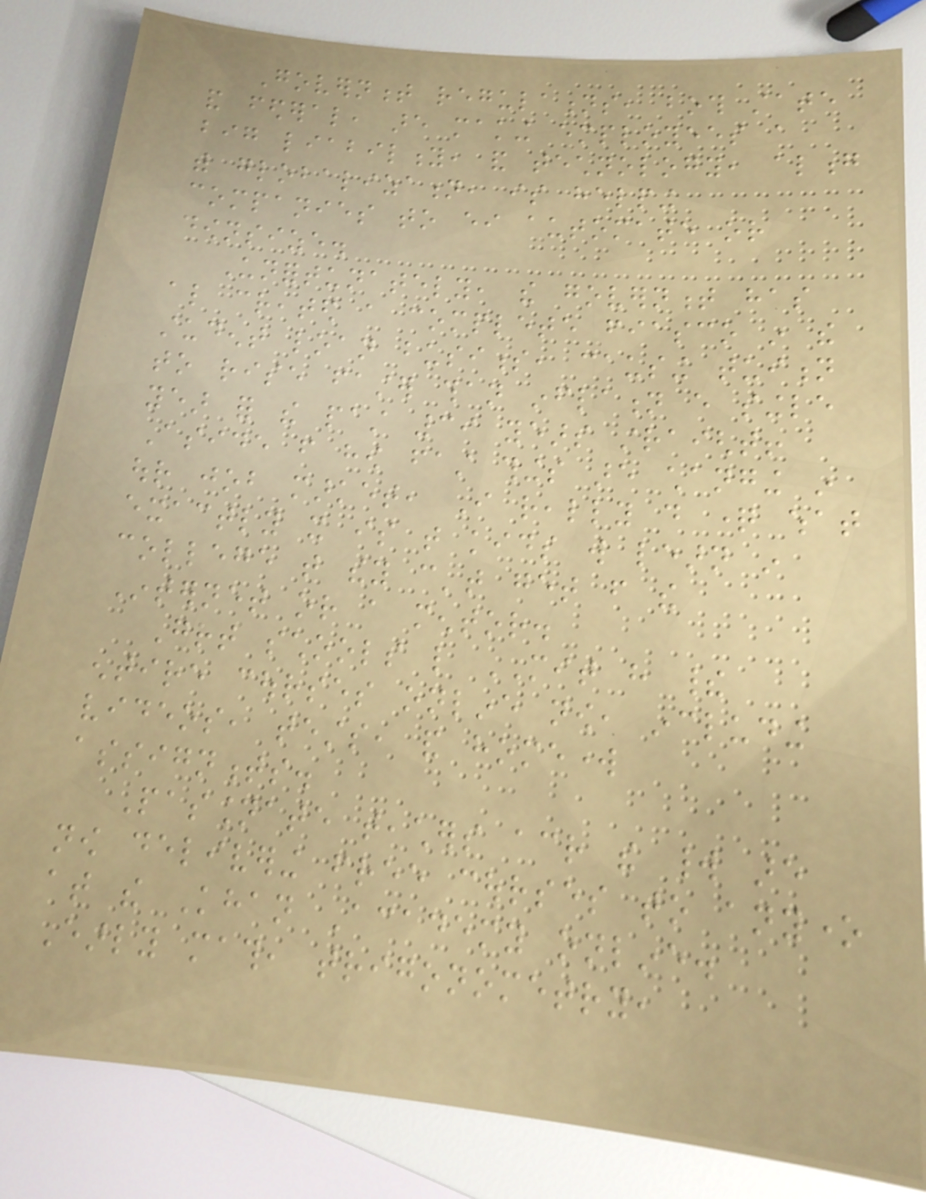Government regulations, both state
and federal, are making employees a
big liability, and technology, along
with globalization, is helping
companies to either automate or
downsize.
Unfortunately, the government has
also created a complete fiasco in the
student loan business, causing tuition
to rise faster than inflation every single
year for the past 39 years straight!
Aside from how fast things are changing in
our job market, I really do question what
exactly it is that kids will learn in
college that they can't get from the
Internet or a mentor.
Great schools like MIT have their
entire courses online now, including
videos, tests, and homework
assignments.
Passionate teachers across the world are
now delivering free courses to anyone
at the Khan Academy online.
Early math, trigonometry,
